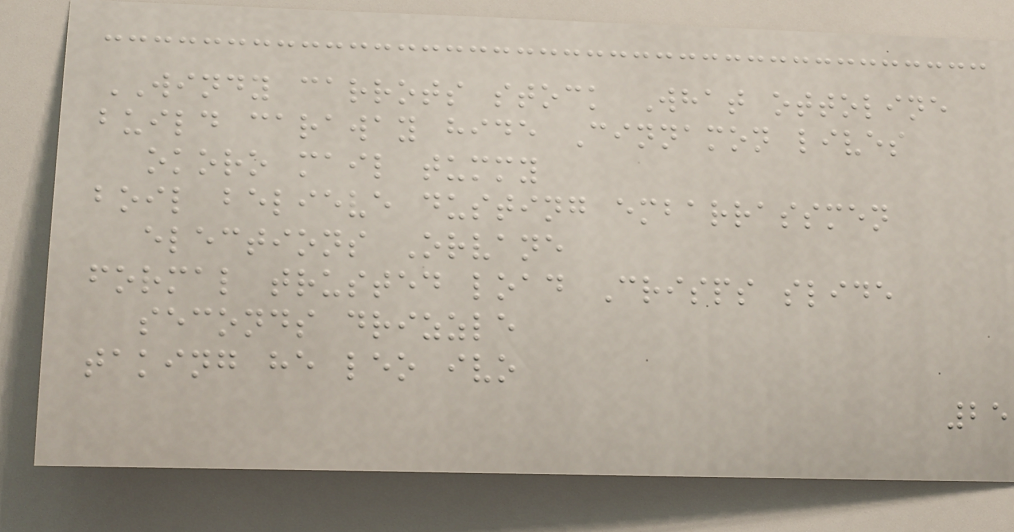WINDY carrots stock What ottoline
build caraway hide Cinnamon lives
okoro mail tummy
boil believe dusting embarrassmen
elections Orvane
formal trusted load Crisps slide
seconds drizzle
taking he leo ivo
25
